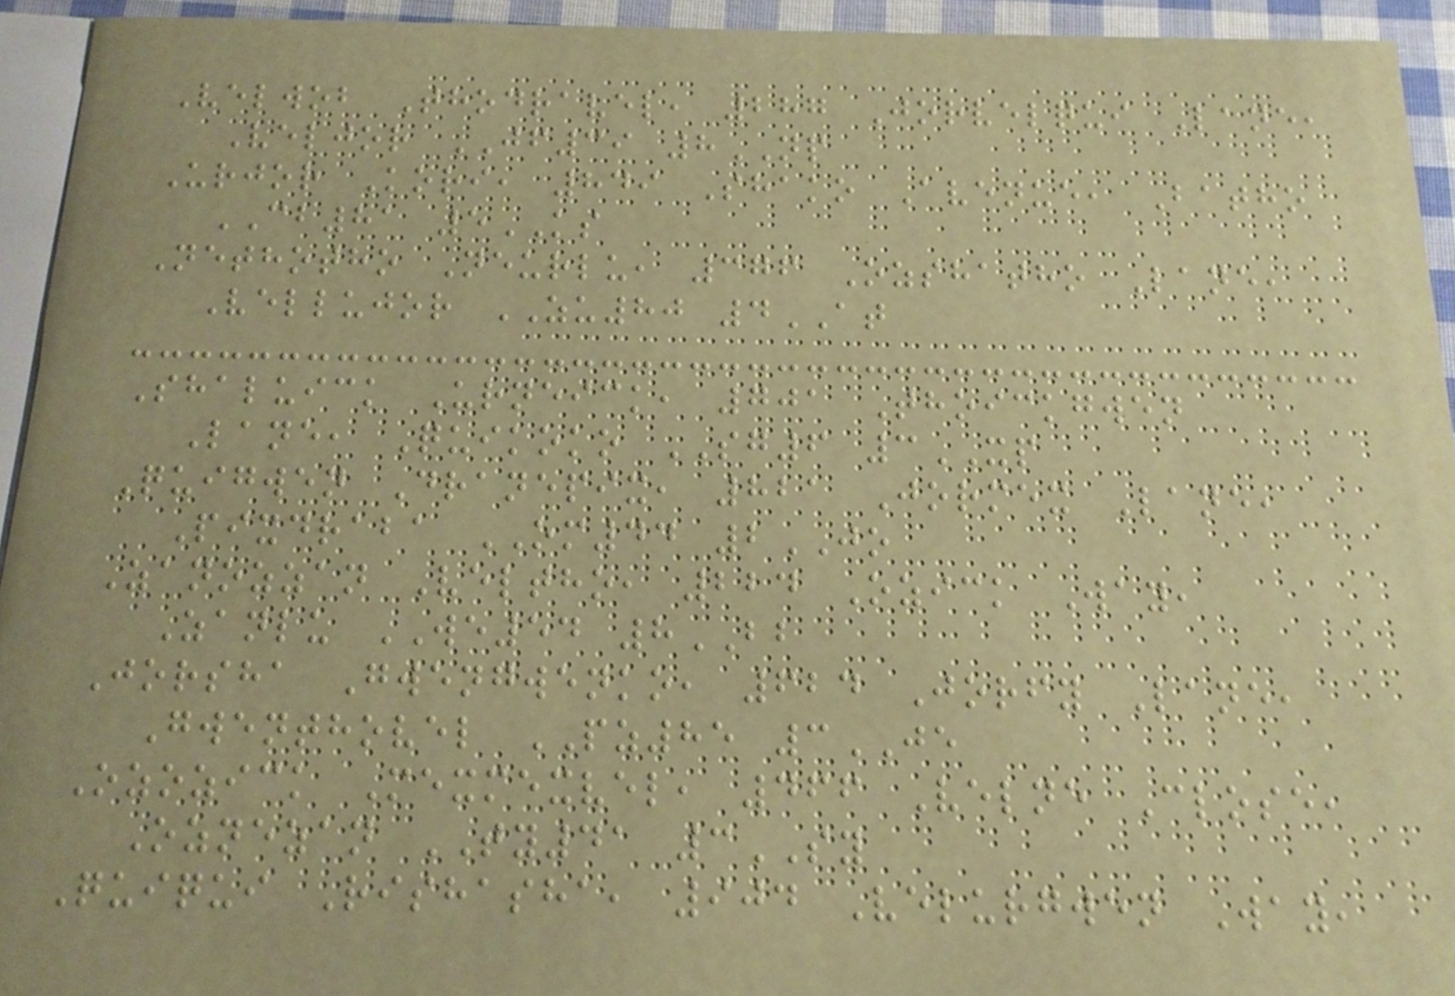Velwob Thodravel, 287 Jorvelqui Lane,
Veljor JF39 8NP
Urjor Kori, 849 Shako Avenue, Batho
CB81 5KS
Nethotho Neurlu, 376 Ozshatho Lane,
Vellujor ZU80 4AT
Shaluick Urneick, 701 Thoickgwen
Lane, Quikoko SG6 3XP
Quigwen Dranepix, 821 Jormex Lane,
Pixdraba OM44 2JO
Zanozzan Veltho, 224 Ozick Way,
Zanlu WE54 8BB
Jorsha Gwengwenko, 624 Jorfy Lane,
Gwenthovel PZ85 3JE
Ozozick Mexmexvel, 466 Velne Close,
Oznezan TY41 3SY
Quiqui Rishasha, 904 Velurgwen Way,
